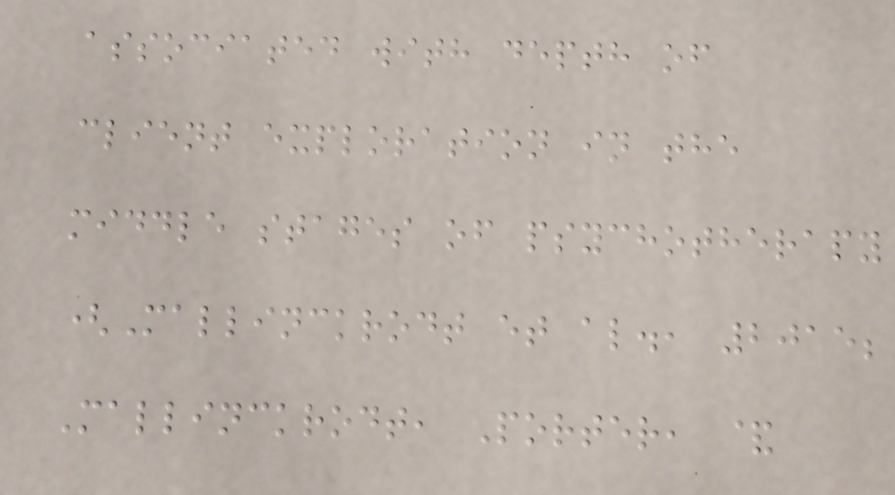associated with depth of
client exploration in the
middle stages of psychotherapy
(Mallinckrodt et al., 2015;
Mallinckrodt, Porter, &
